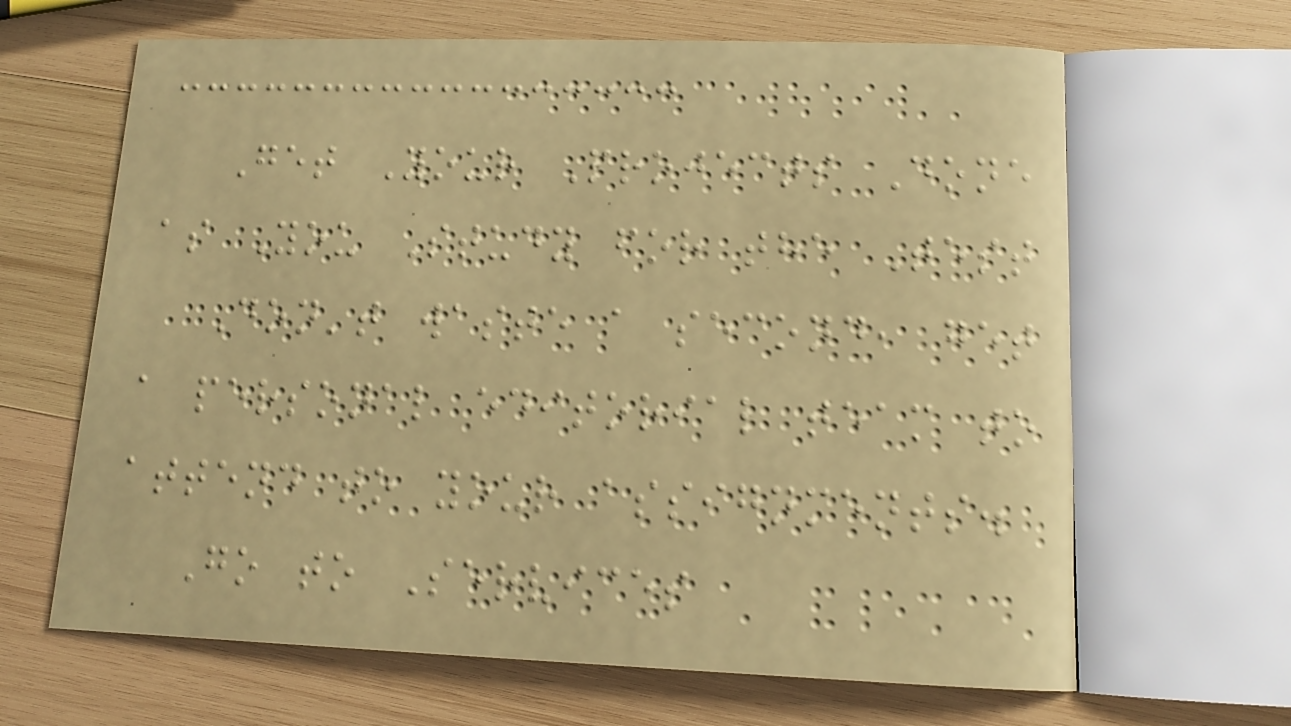Get Your Projects Done
as You Study for the Test
Don't waste a second, get
a personal editorial team to
attend to your assignments.
Go to Services
